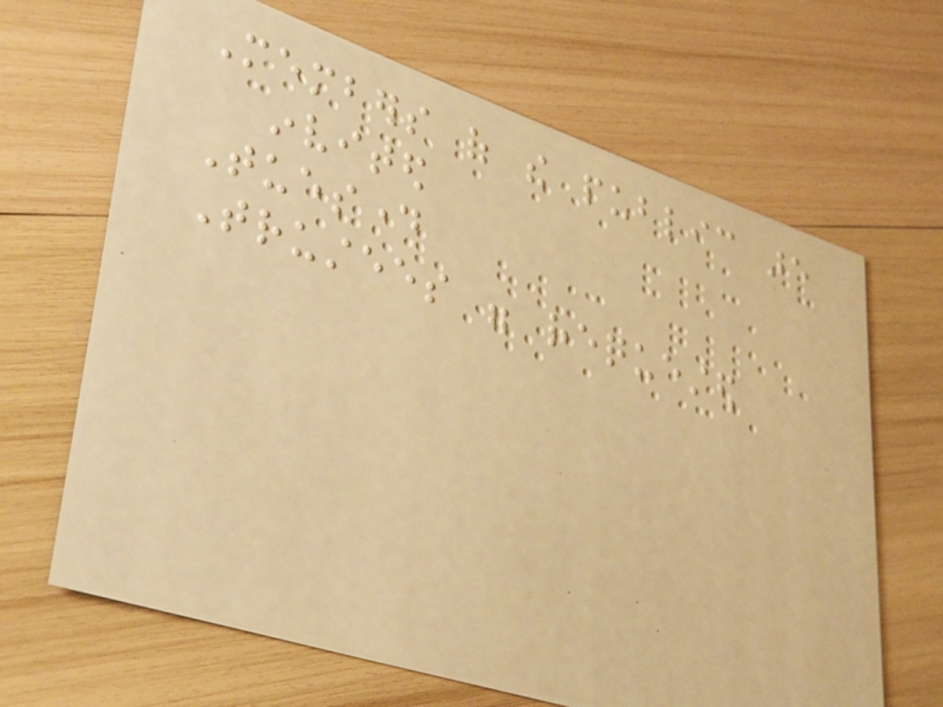Members of the public are
invited
Tuesday
Trustees were requested
